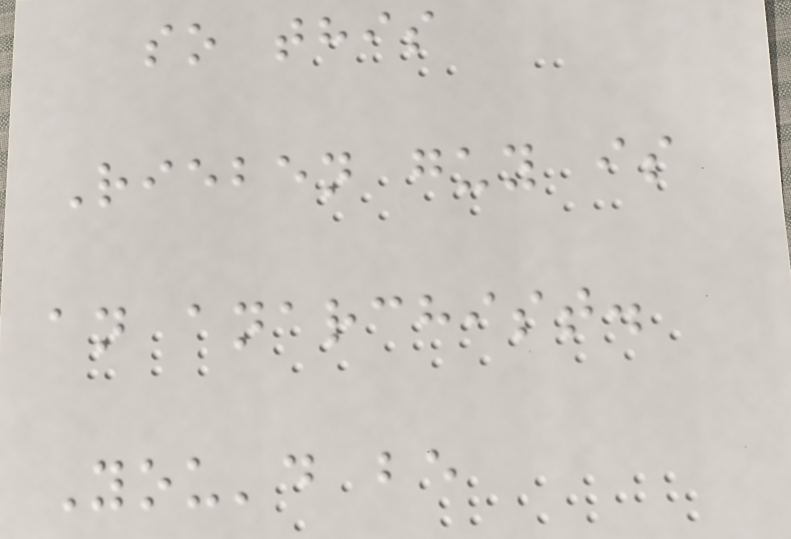so this
Rieben guy is
an anarchist.
You'd be
